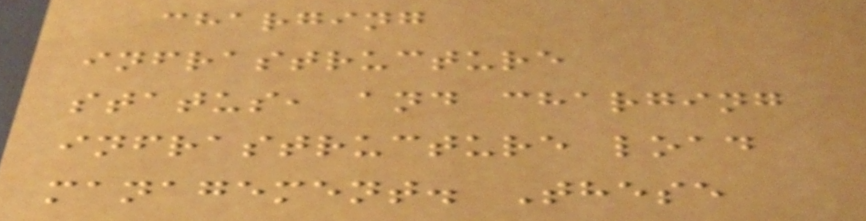charging
infrastructure
status, and charging
infrastructure load
management. These
